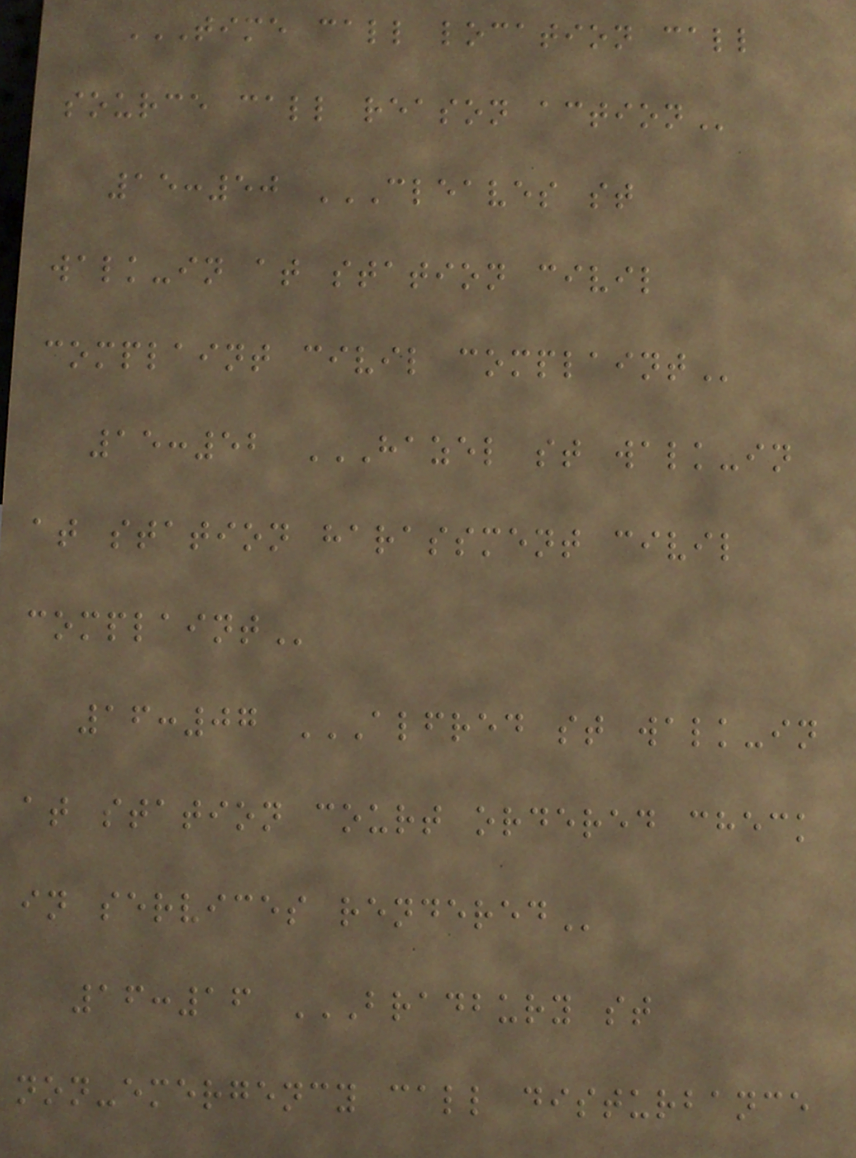TIME CALL LOCATION CALL
SOURCE CALL REASON ACTION
15:50 CLEAVES ST
WALK-IN AT STATION CIVIL
COMPLAINT CIVIL COMPLAINT
15:52 HAZEL ST WALK-IN
AT STATION HARASSMENT CIVIL
COMPLAINT
16:07 ALFRED ST WALK-IN
AT STATION COURT ORDERED CHECK
IN SERVICES RENDERED
16:16 BRADBURY ST
NON-EMERGENCY CALL DISTURBANCE
